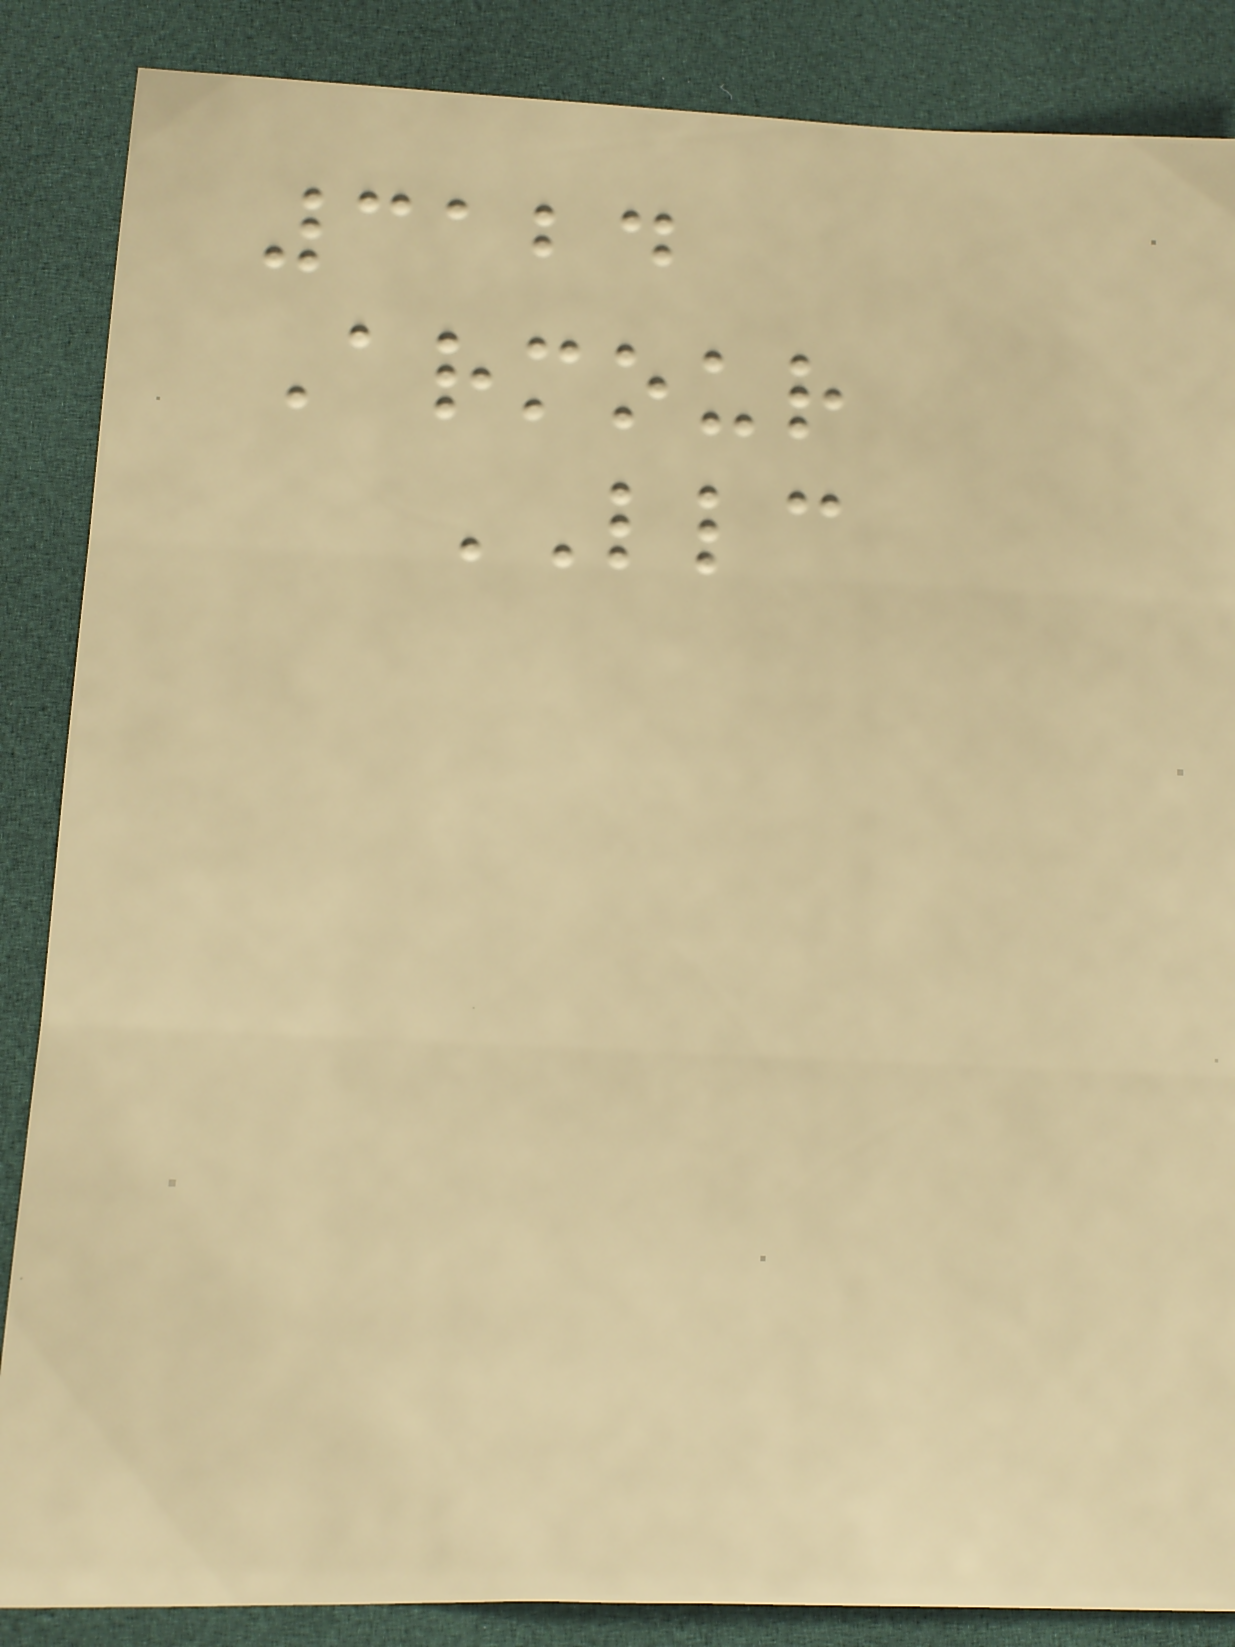3124
Armour
LLC
